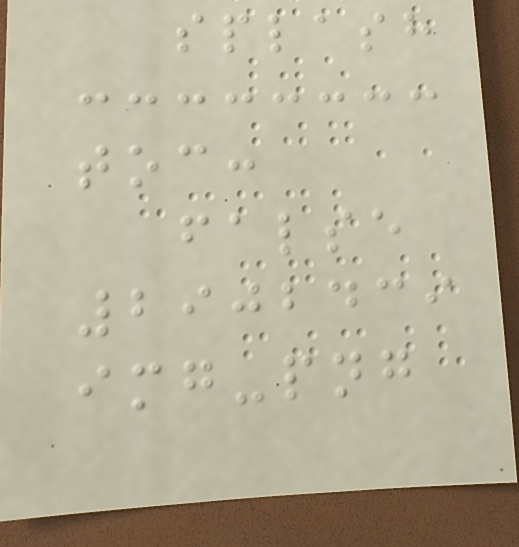splash
toc:
false
2902439
img-png
